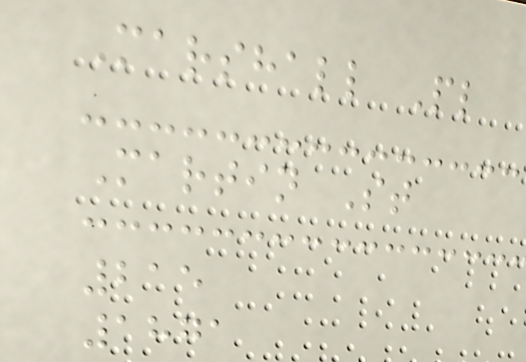Marshall Pl
Martin St
215
1871
